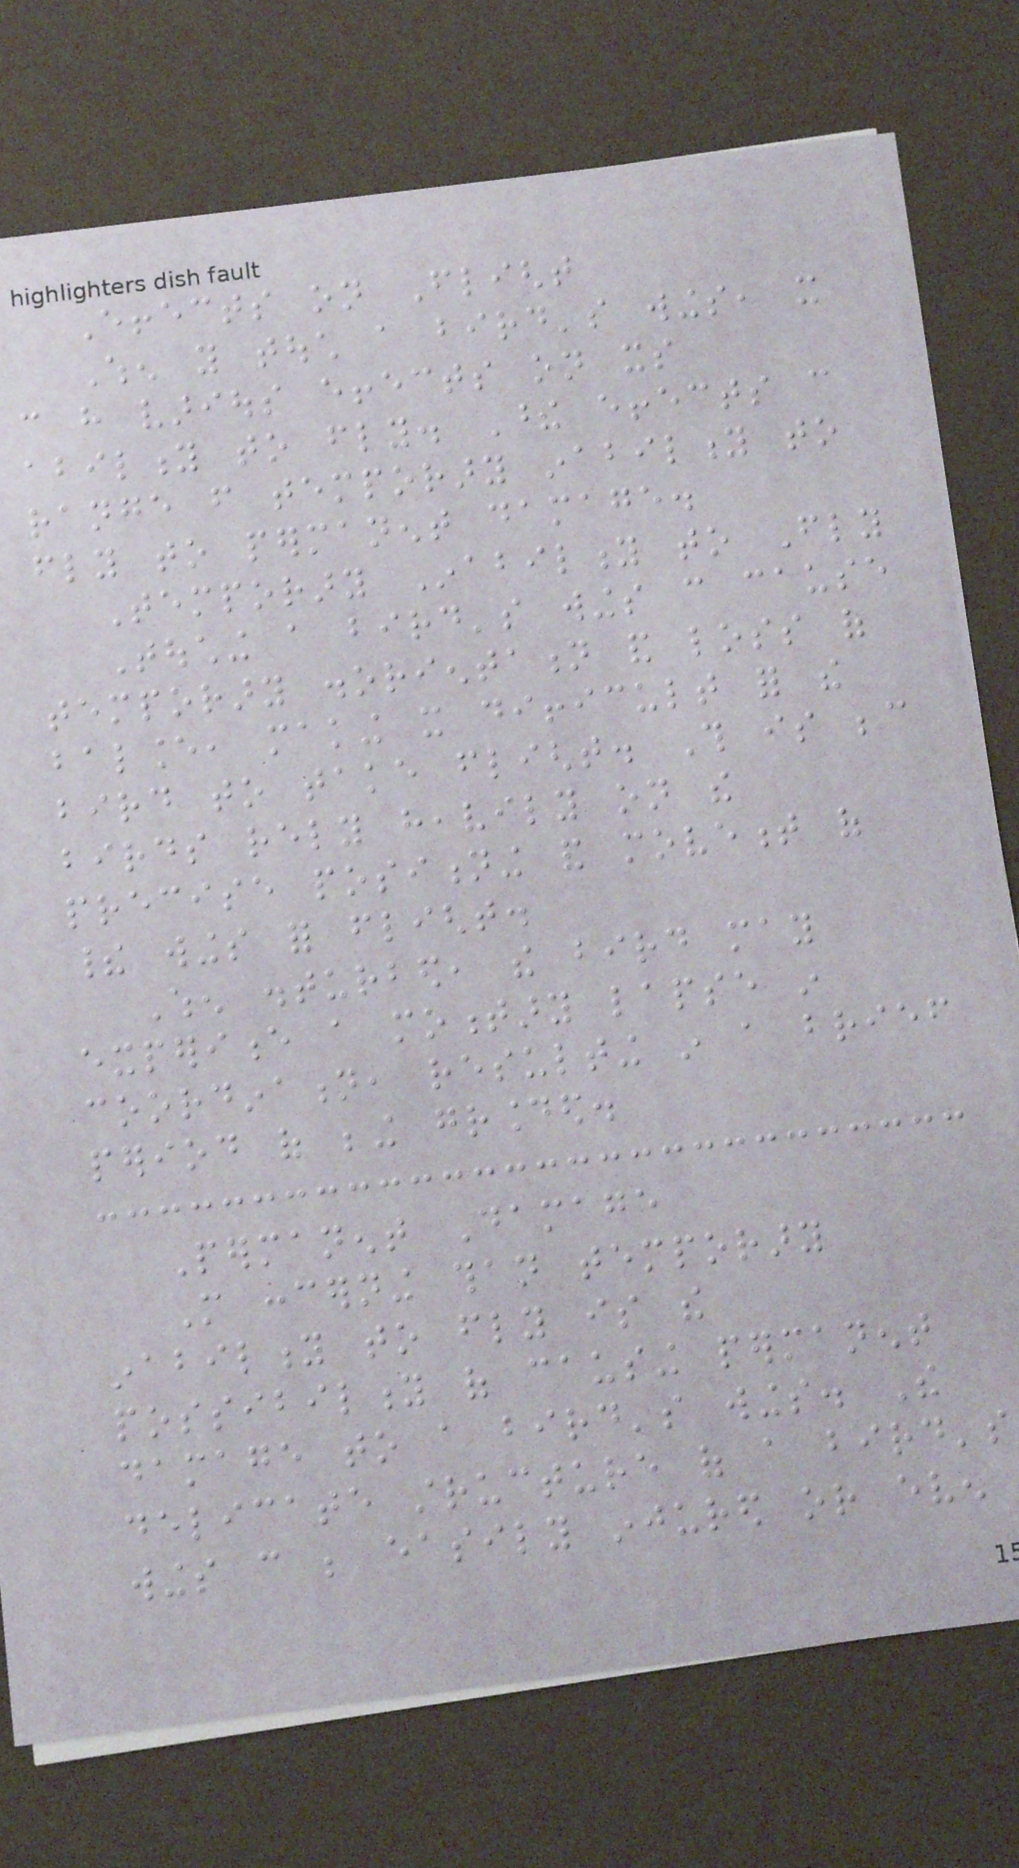Effects on Flight
When you touch a bird's wings, it
can have various effects on its
ability to fly. These effects can
range from temporary inability to
fly to permanent damage.
Temporary Inability to Fly
Touching a bird's wings can cause
temporary disorientation and loss of
balance, making it difficult for the
bird to take flight. This is because
birds rely heavily on the
precise positioning and movement of
their wings for flight.
When disturbed, the bird may
experience a momentary lapse in
coordination, resulting in a brief
period of being grounded.
Permanent Damage
More concerning than temporary
inability to fly is the
possibility of causing permanent
damage to a bird's wings. The
delicate structure of a bird's
wings can be easily injured or even
